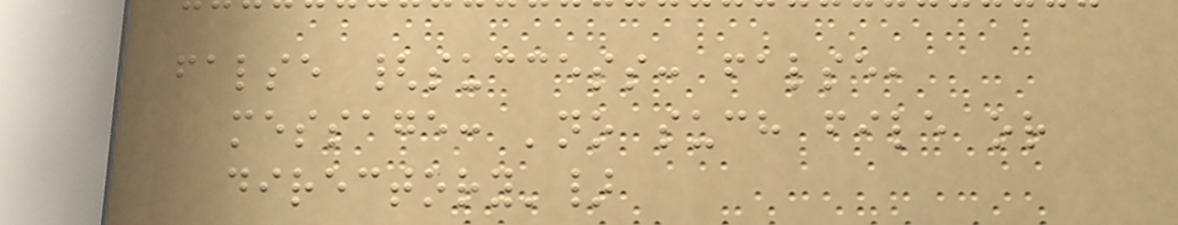false {success: false,
message: 'no such file or
directory'}
